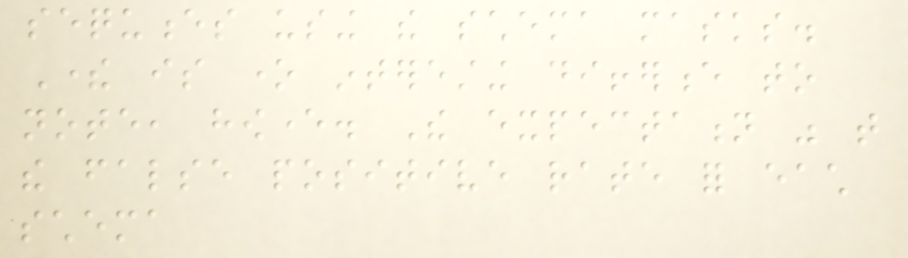sequences using the schema masks.
There is one interesting difference to
note, however. The expectation was that
the false positive rate for each
schema
